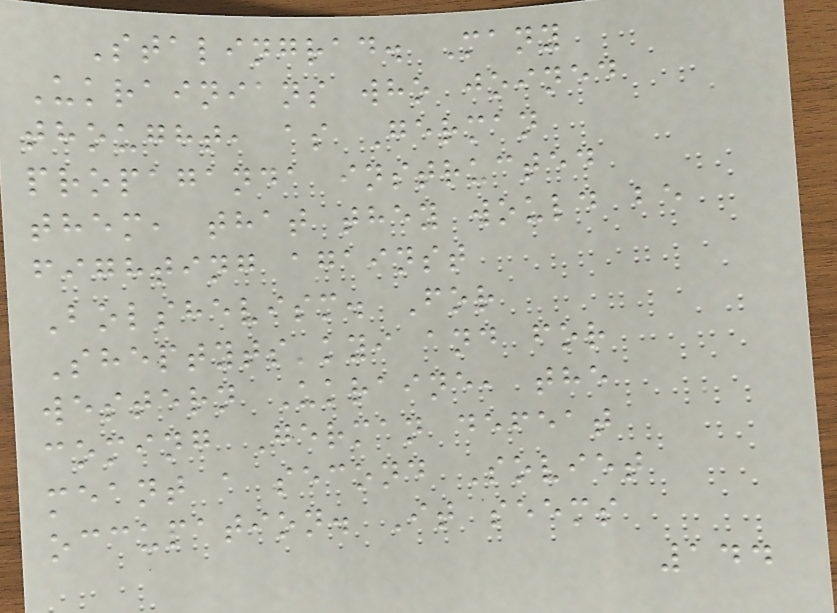Stalingrad. Many
Ukrainians who joined
thought, as German
propaganda instructed
them, that they would be
fighting against
Bolshevism. For
Sheptyts'kyi and for
western Ukraine, the
coming German defeat
meant a second Soviet
occupation. It seems
144
